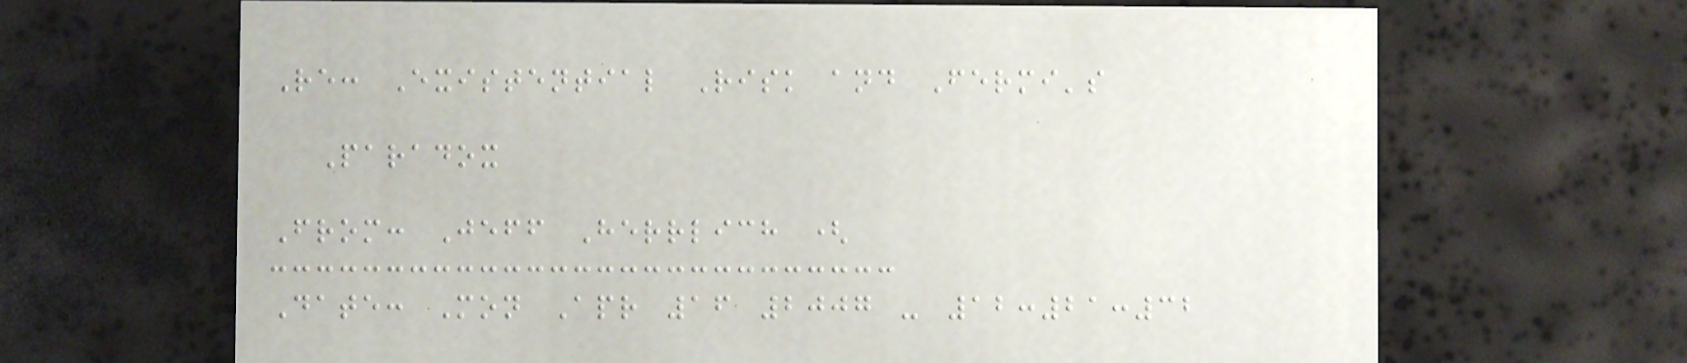Re: Existential Risk and Fermi's
Paradox
From: Jeff Herrlich (
Date: Mon Apr 16 2007 - 12:21:32
